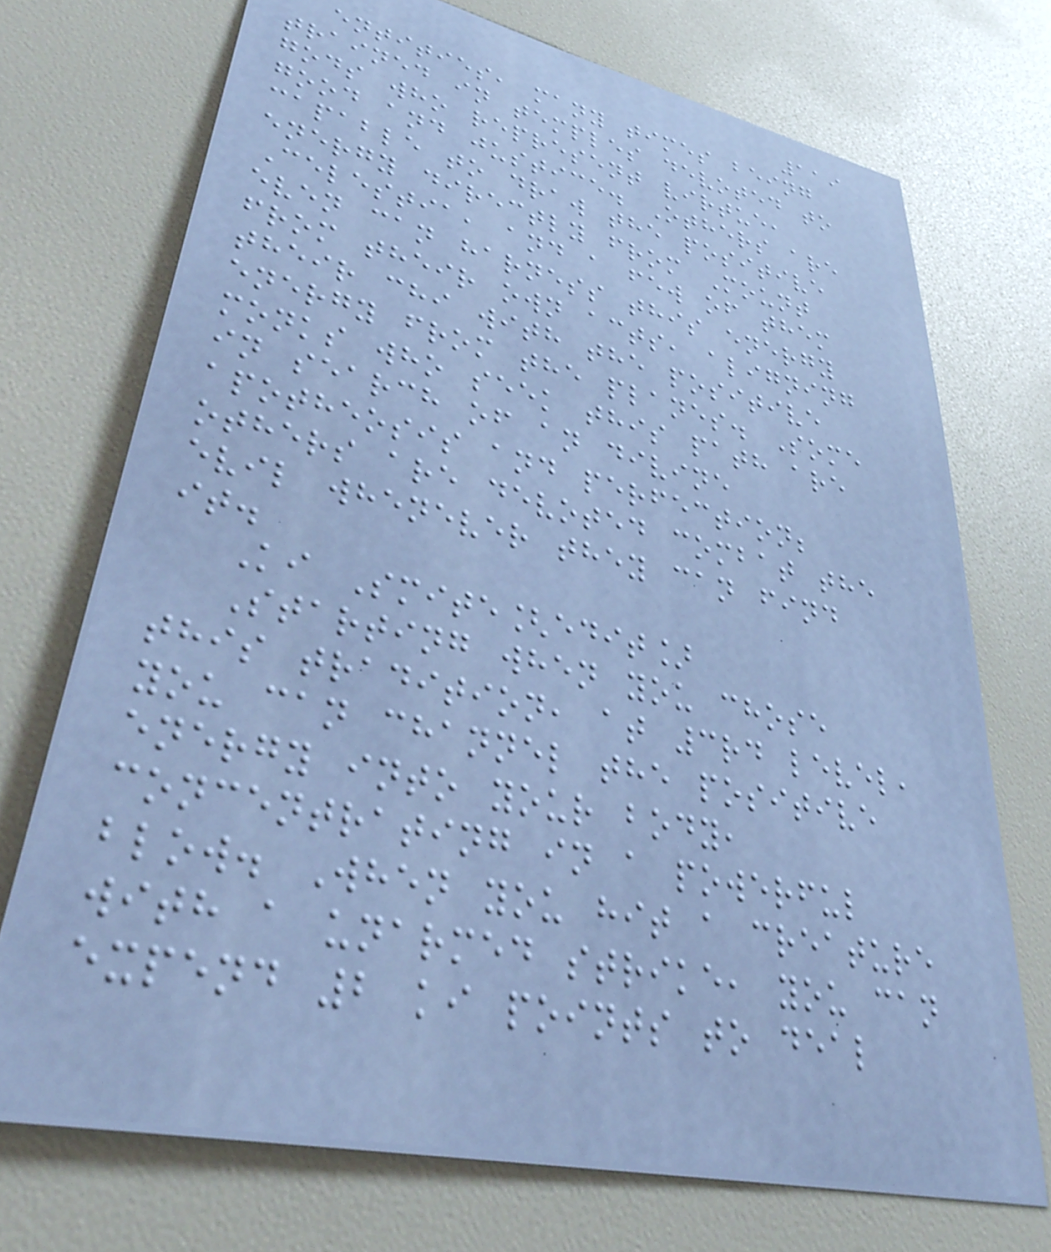119
entities, many times being
trained in temples devoted to
gods who represent virtue,
good and justice. Others are
capable to draw the positive
energy directly from Mount
Celestia, and a few of them
even can harness this energy
from their own acts, aligning
their chi with the positive
energy from the planes. Some
monks who seek this path are
in search of an divine
apotheosis and perfection;
others are devoted combat the
evil whenever they can find
it.
Ki Smite[edit]
Starting when you chose
this tradition, at 3rd level,
you can channel the positive
energy into your body,
concentrating in a powerful
blow. When you hit a creature
with a unarmed strike, you can
expend 2 ki points to deal
